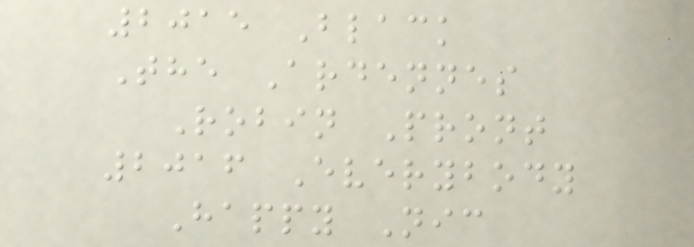2015 Black
The Ardennes
Robin Pront
2016 Everybody
Happy Nic
